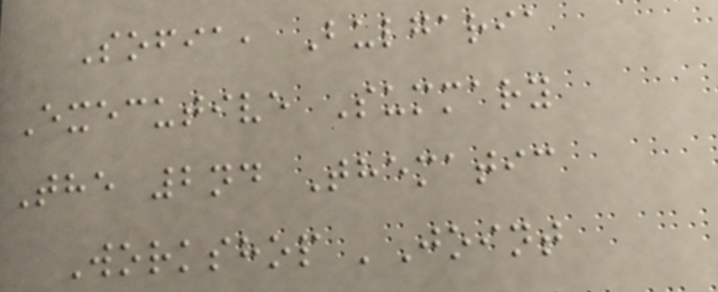Sofia, Bulgaria
Executive Summary
The 2nd Thematic
Workshop 'Joint
